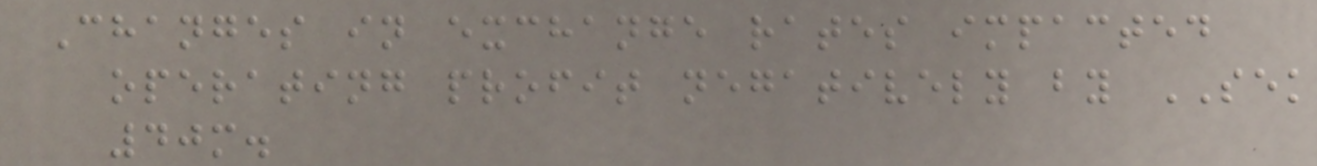Changes in exchange rates impacted
operating profit negatively by SEK
40m.
